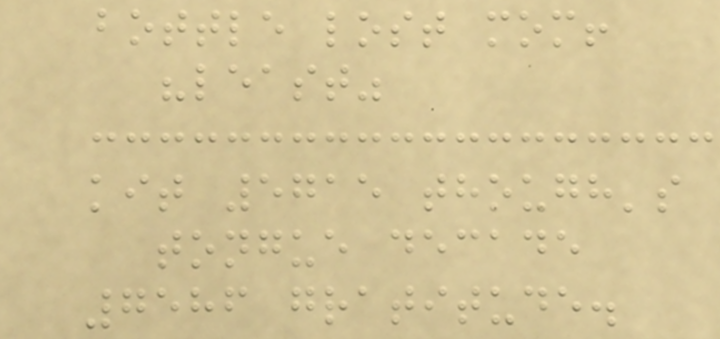bottle lost mom!
"least"
kit 5715 though's
tongue decade
7586 gratitude.
